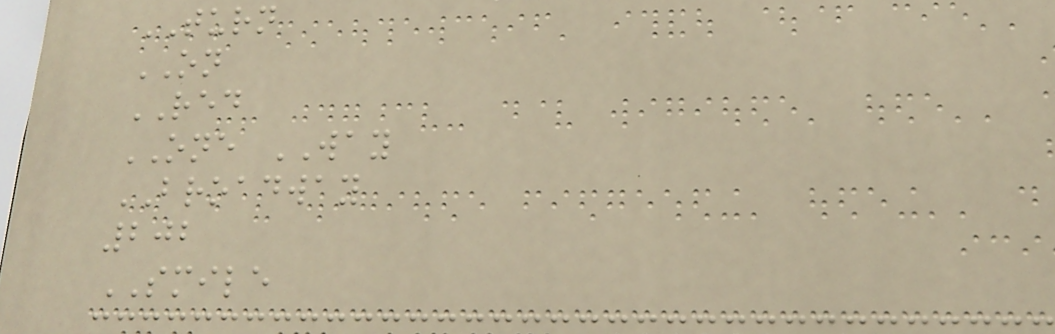TURN
ON
RED
ONE WAY
BROADWAY
202
SMILE
